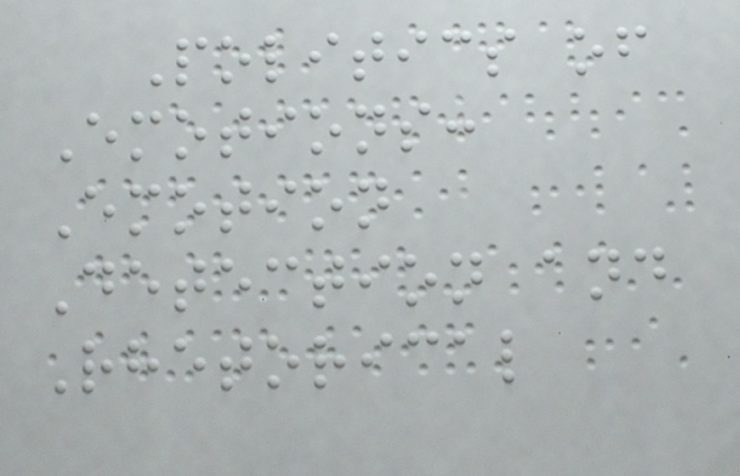Politics of
Emotions:
Emotion
Detection and
Rhetorical
